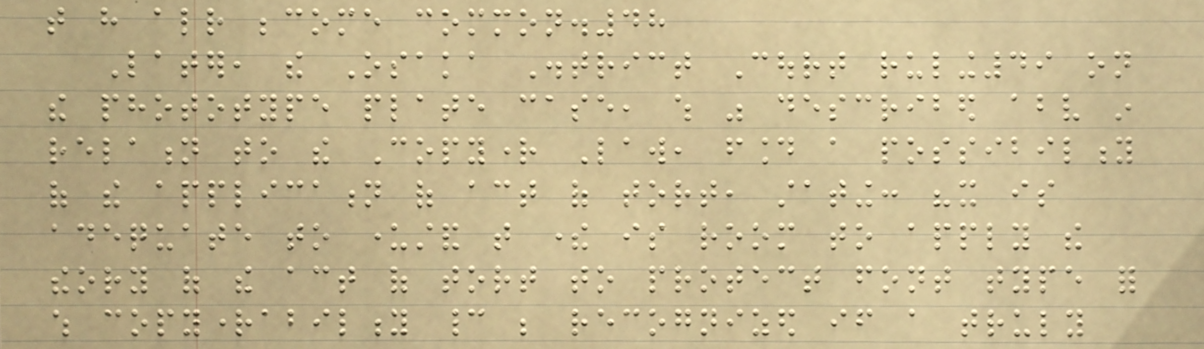that have already become common.48
Later, the Osaka District Court ruling49 on
the phototype plate case, which was described above in
relation to the Copyright Law, found a possibility
of the application of act of tort, stating: "it is
adequate to understand that there is room to apply the
theory of the act of tort to protect font type for
which copyrightability cannot be recognized if a truly
